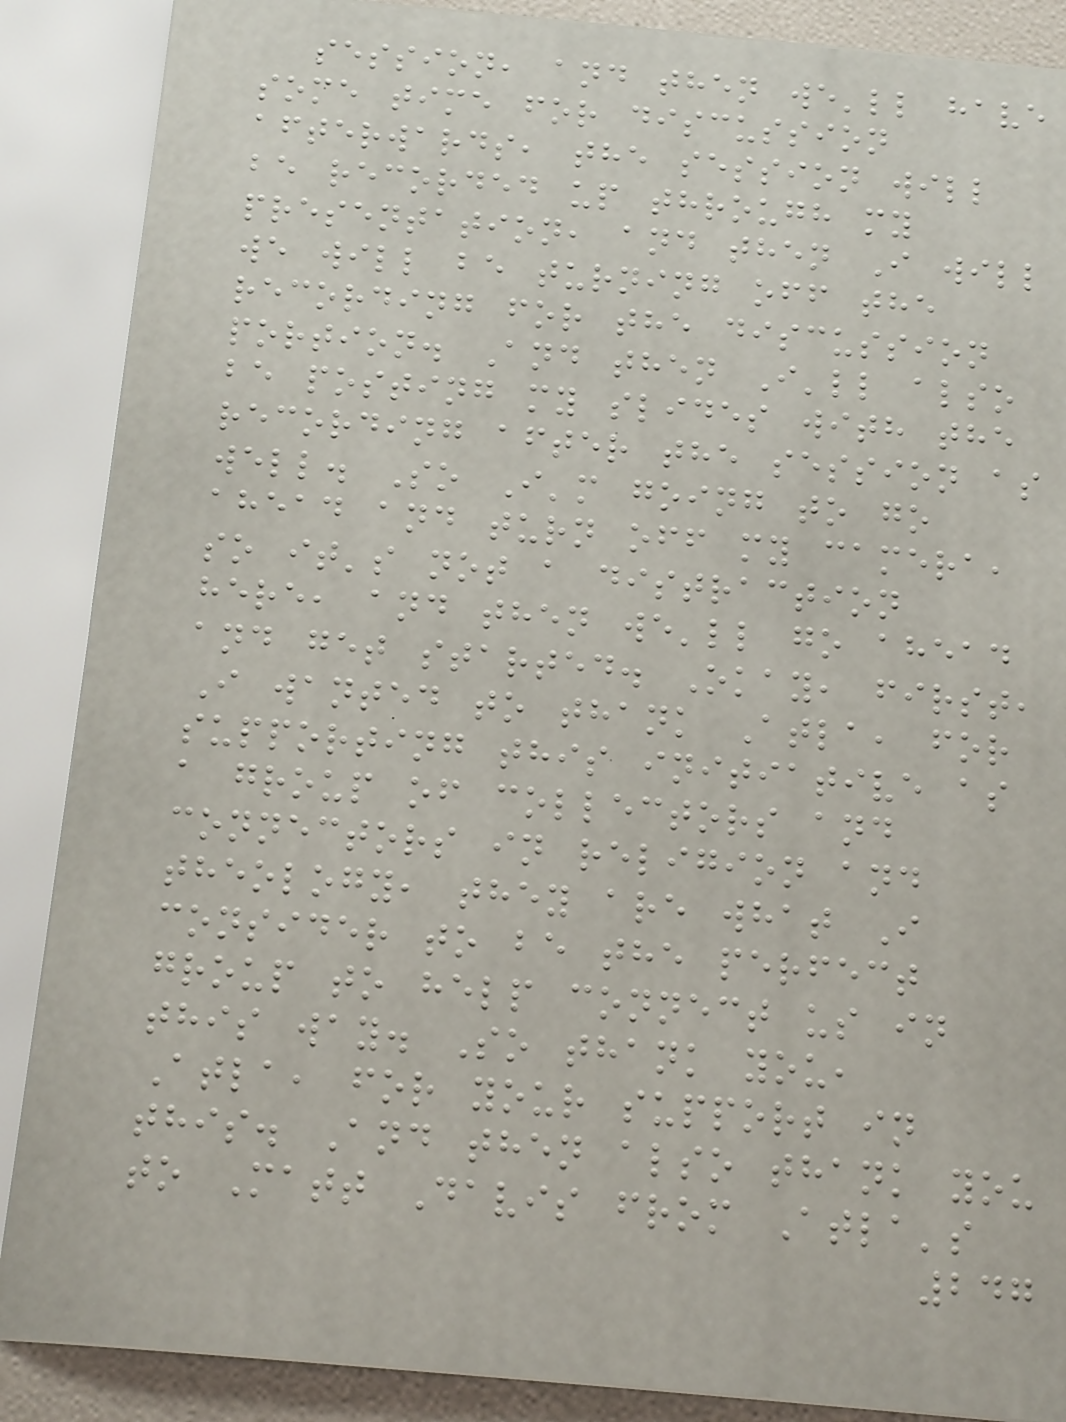session, and then we'll have
some time for discussion
afterwards, the session will
be recorded up through my
presentation, and then I will
we will be turning off the
recording for the discussion
portion. And then I'll also
be posting my slides with the
recording after the session as
well. So I'm going to go
ahead and turn off my camera,
so it's not a distraction
here, and then we'll go ahead
and get started. Okay, first,
I wanted to thank Atla, for
supporting this initiative as
a group of collectors and
connectors in religion and
theology, they are what I
consider to be the perfect
group to help connect us in
this way. So thank you,
Atla, for your support in
this. And then also thank you
to Matt Davis from Atla's
247
